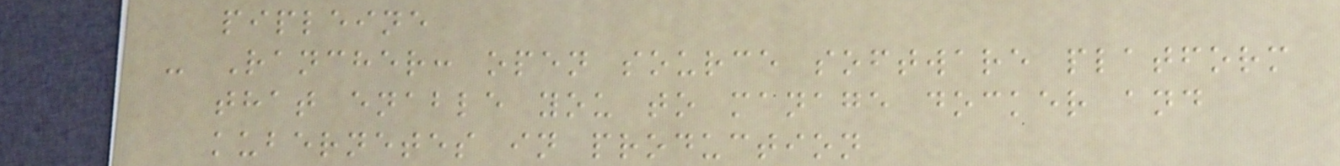pipleine
- Rancher: open source software platform
that enable you to manage docker and
kubernetes in production
